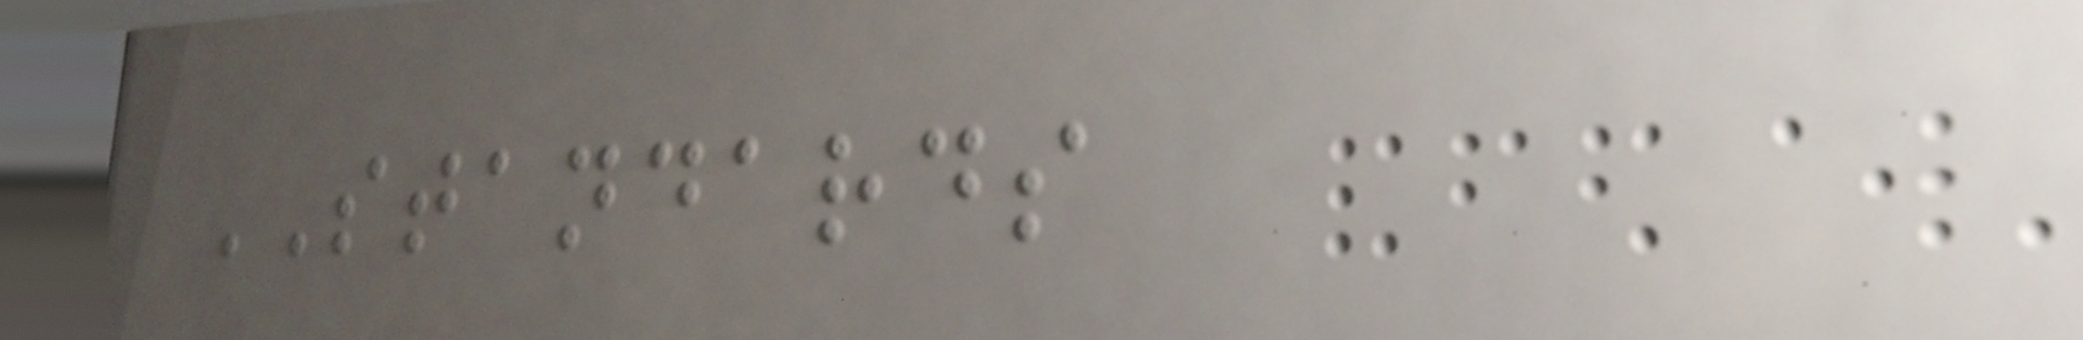STANDARDS
